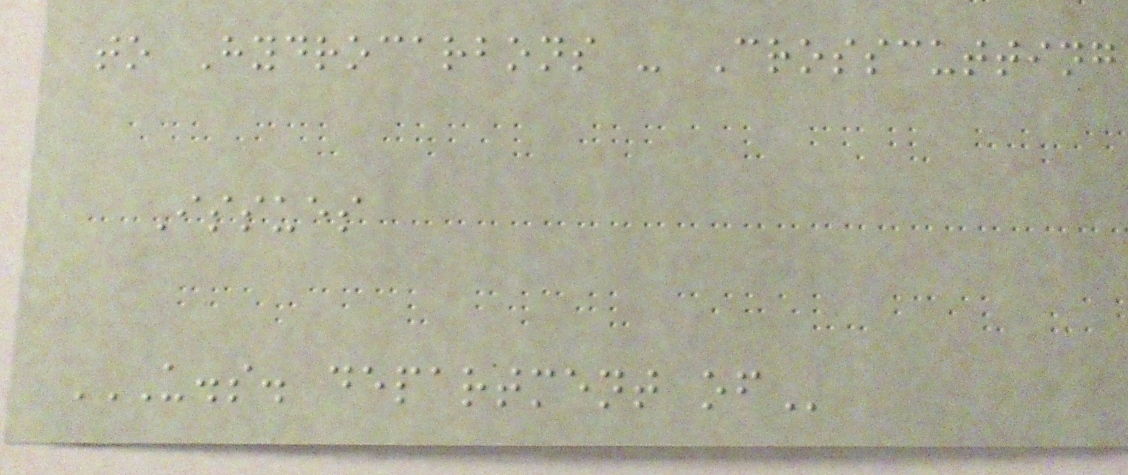to Hydrocarbons - Crosscutting
Issues
U.S. DEPARTMENT OF
